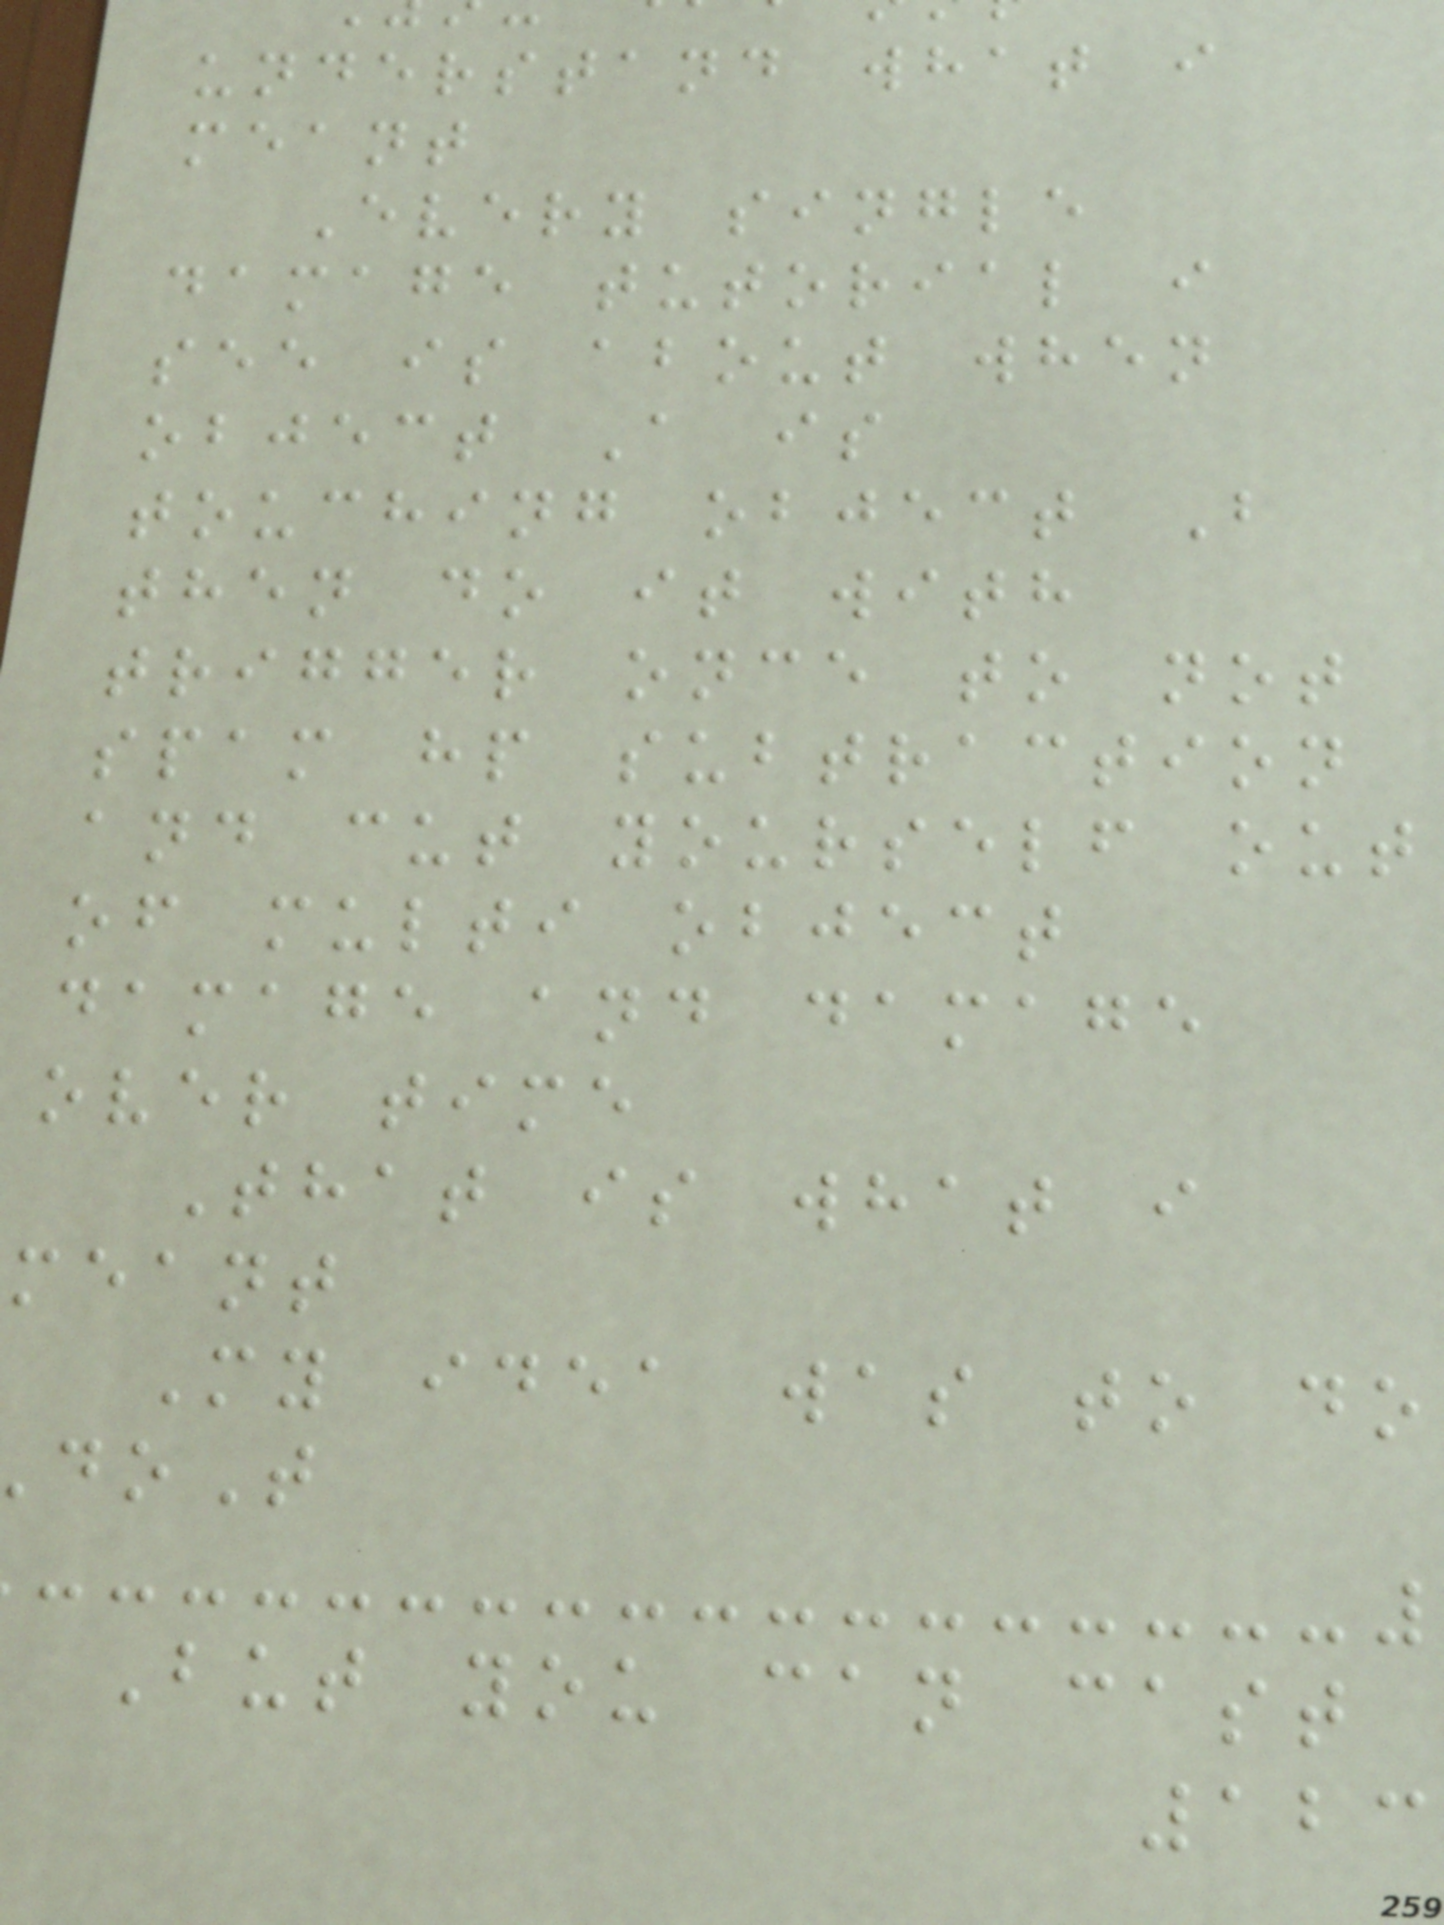understand what i
meant
Every single
damage tutorial i
see is about when
object A is
touching object B
then do it with
trigger once to not
spam hp subtraction
and cut yourself out
of multi object
damage and damage
over time
That is what i
meant
My idea was to do
But you can cast
123
